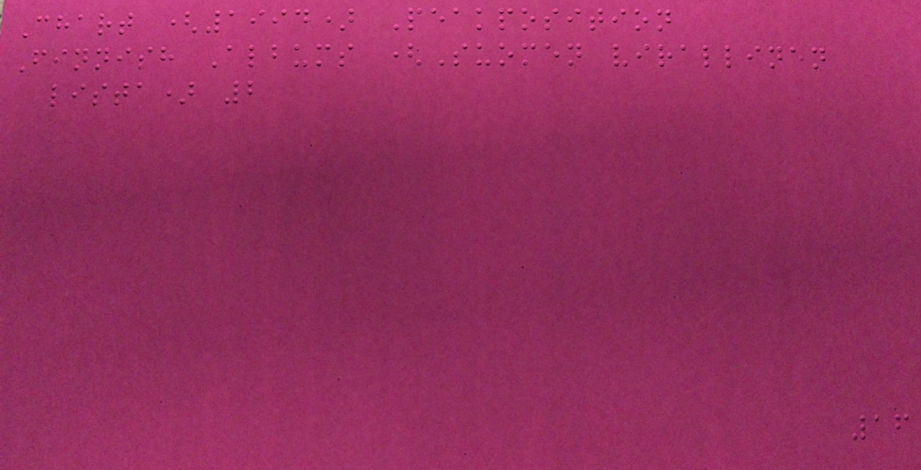Chart (1994) Peakposition
Finnish Albums (Suomen virallinen
lista) 2
16
